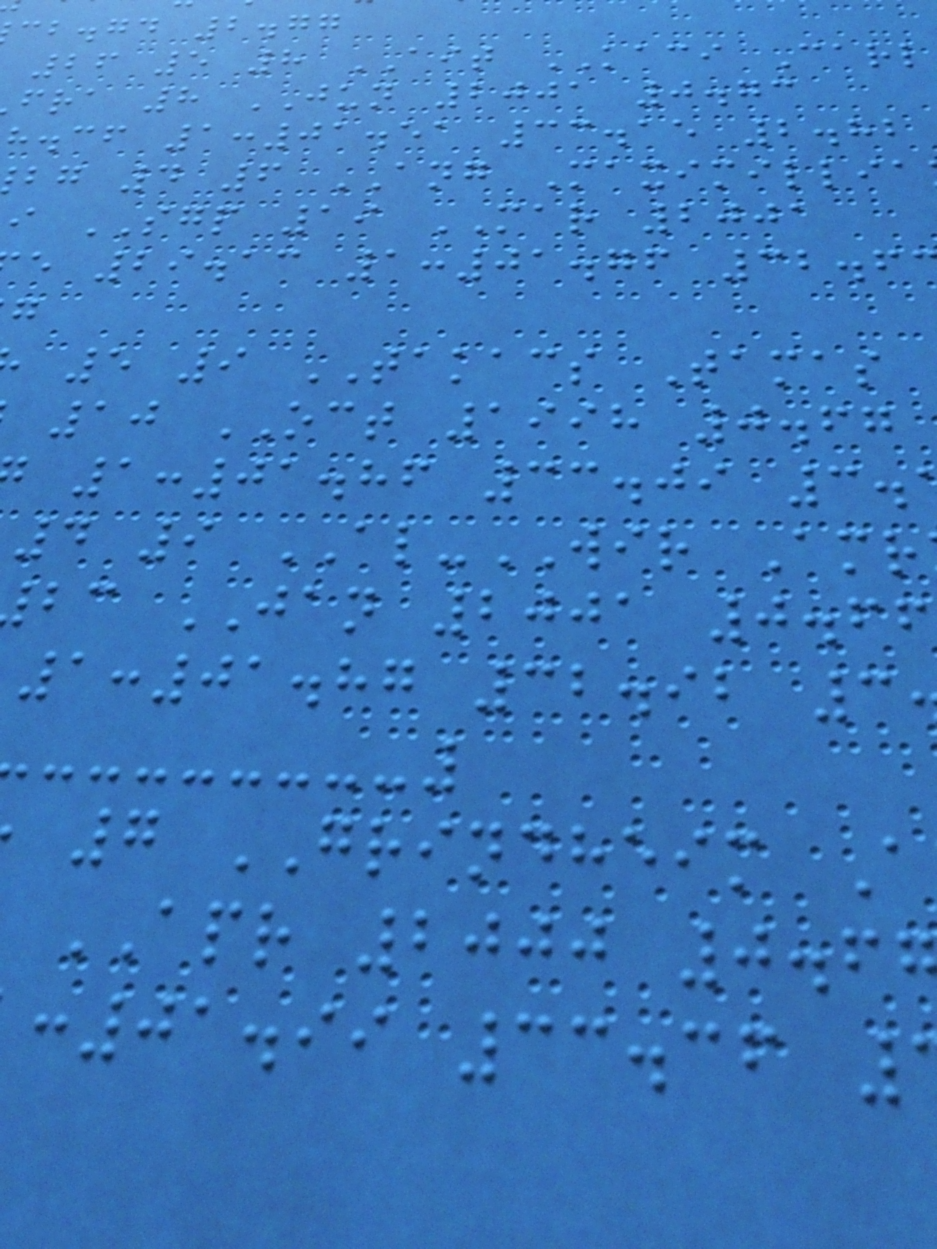cb.gd 2.77
26 5 8 AIT KACI Carl
fra 8 JUN 2001 0.73
h.cf 1:01.51 33.15 2.82
bg 4 6 ANG Maximillia
i SGP 19 MAR 2001
e 29.13 1:01.76 32.6
5 9 TAKACS Tamas
10 OCT 1998 0.67
1:01.86 33.09 3.
4 9 AL-WIR Amr
bc JAN 2001 0.66
1:01.87 32.92 3
7 GRINDHEIM A
APR 2000 0.6
:01.99 33.36
